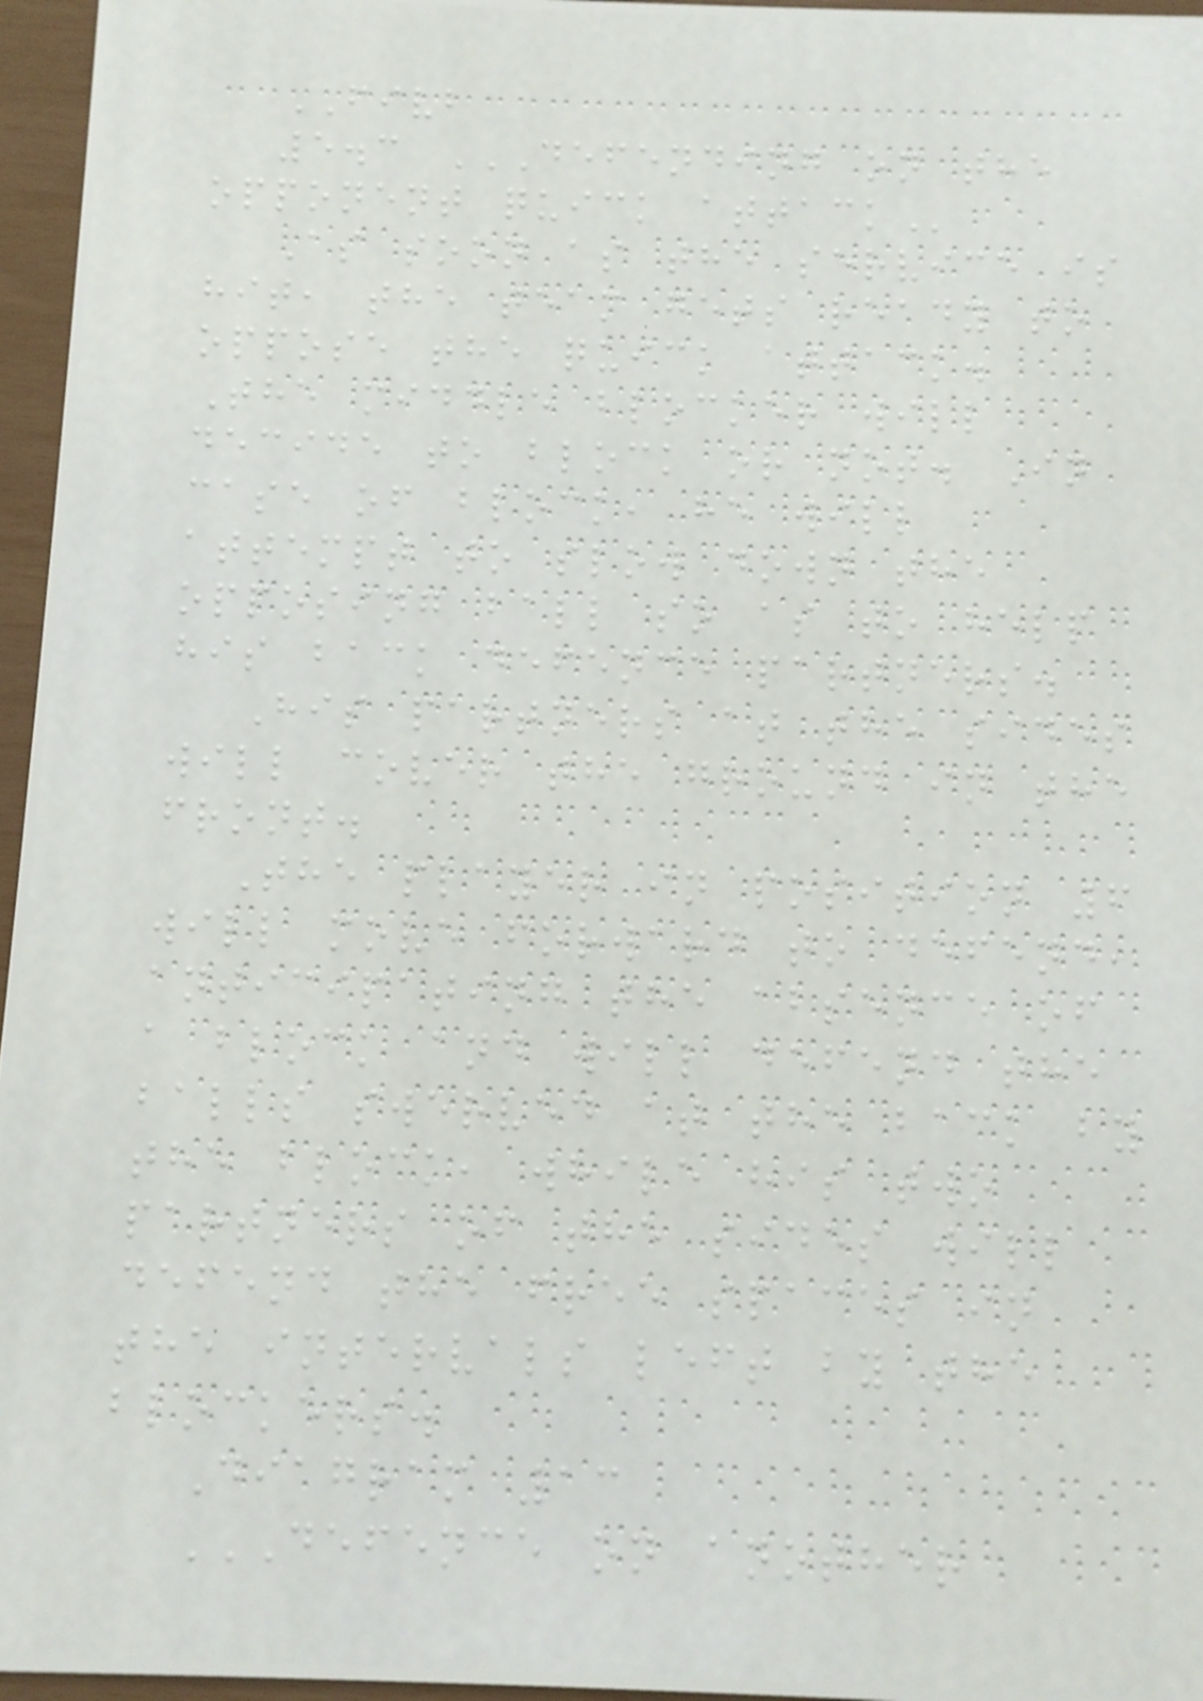FIVB
5.3 DEFENDING ON THE
OPPONENT QUICK ATTACK
As soon as the service is
hit, the team gets ready to
oppose the quick attack.
The middle blocker will
decide to block or not. In
case of block, he will
attempt to slow down the
opposing ball so as to help
his back defence partners.
His partners at the sides
will cover the ground in the
front.
The player in position 6
will move forward to defend,
anticipating the absence of
a block and will defend the
balls swerved at the back by
the block, while his two
partners of the sides will
defend the free spaces in
the intervals left by the
blockers.
Diagram 13
DEFENCE ON ANOTHER
